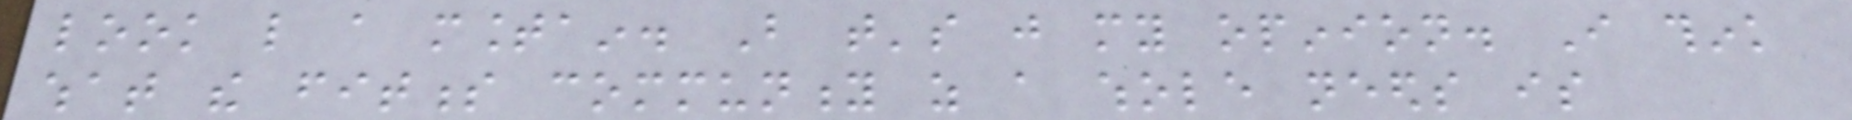look like a mountain. But that's just my opinion. I think
what the fitness community as a whole needs is
